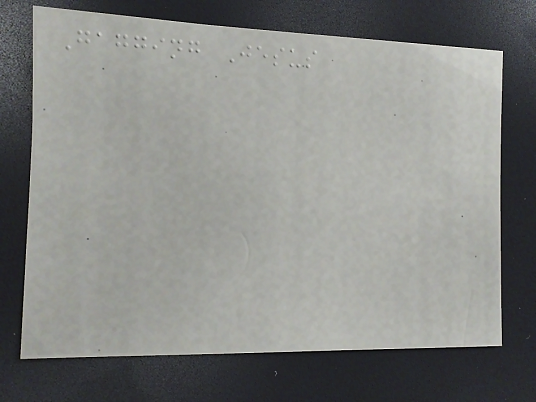Gagging Jesus
